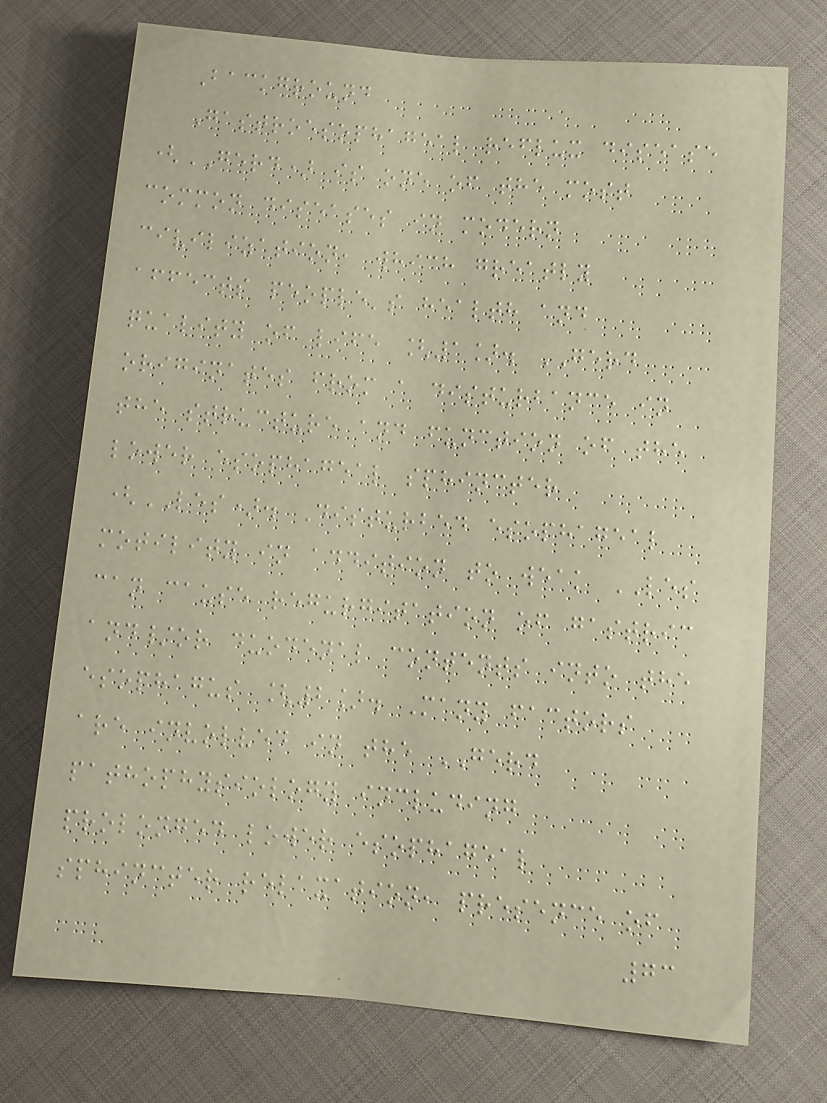Background
Gastroesophageal reflux disease
(GERD) is one of the most
common diseases in modern
civilization, which greatly
affects people's health and
quality of life [1]. GERD
originates from a disturbance in
the structure and function of the
lower esophageal sphincter
(LES). Disturbed esophageal
motility in addition to weak LES
can cause regurgitation of gastric
and/or duodenal contents into the
esophagus [2]. Many factors
are involved in the GERD
pathophysiology including
prolonged lower esophageal
sphincter relaxation, presence of
73
